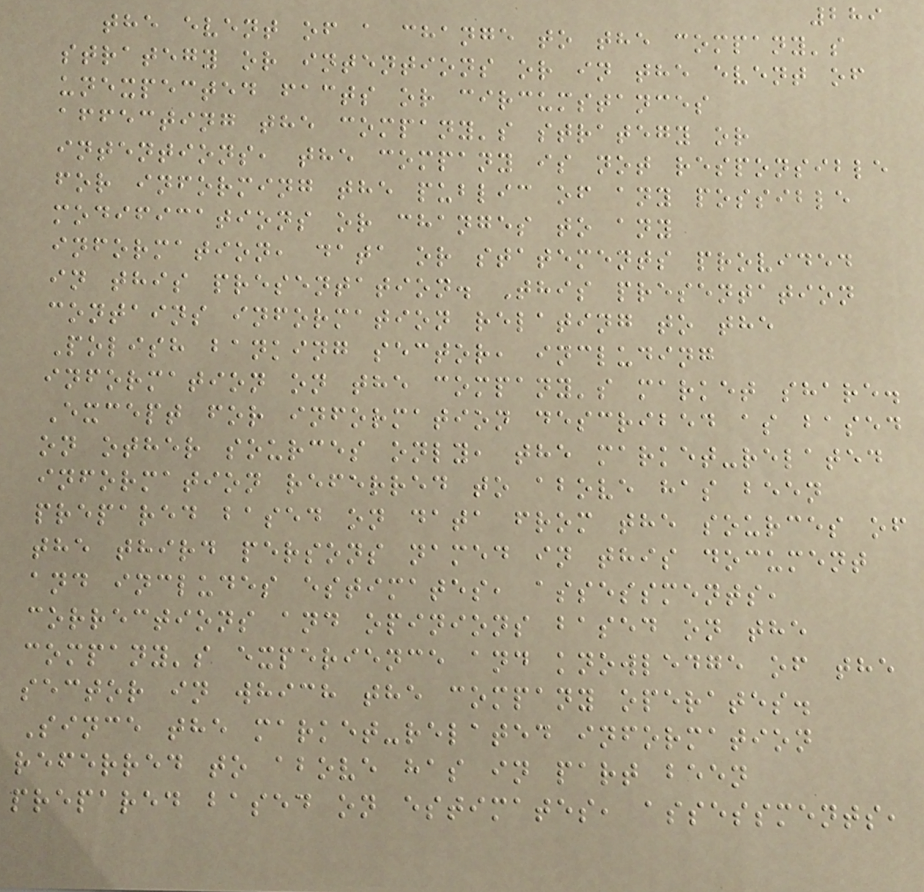289
the event of a change to the company's
strategy or intentions or in the event of
unexpected facts or circumstances
affecting the company's strategy or
intentions, the company is not responsible
for informing the public of any possible
modifications or changes to any
information, data or statements provided
in this presentation. This presentation
contains information relating to the
Polish banking sector, including
information on the company's market share.
Except for information described as based
on other sources only, the market-related
information referred to above has been
prepared based on data from the sources of
the third persons named in this document
and includes estimates, assessments,
corrections and opinions based on the
company's experience and knowledge of the
sector in which the company operates.
Since the market-related information
referred to above has in part been
prepared based on estimates, assessments,
